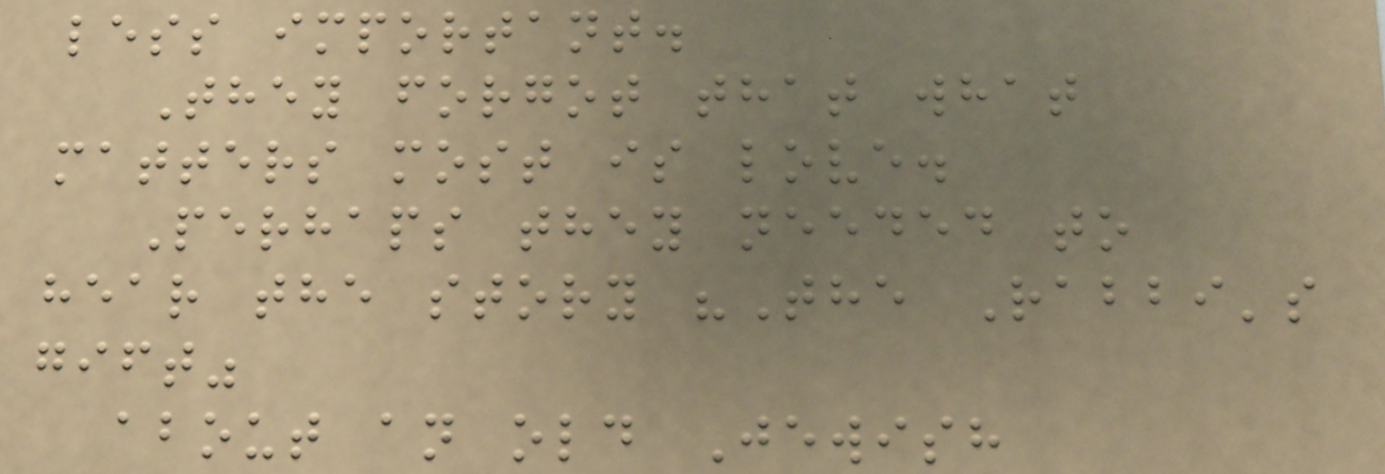less important.
They forgot that what
matters most is love.
Perhaps they needed to
hear the story "The Rabbi's
gift"
about an old Jewish
